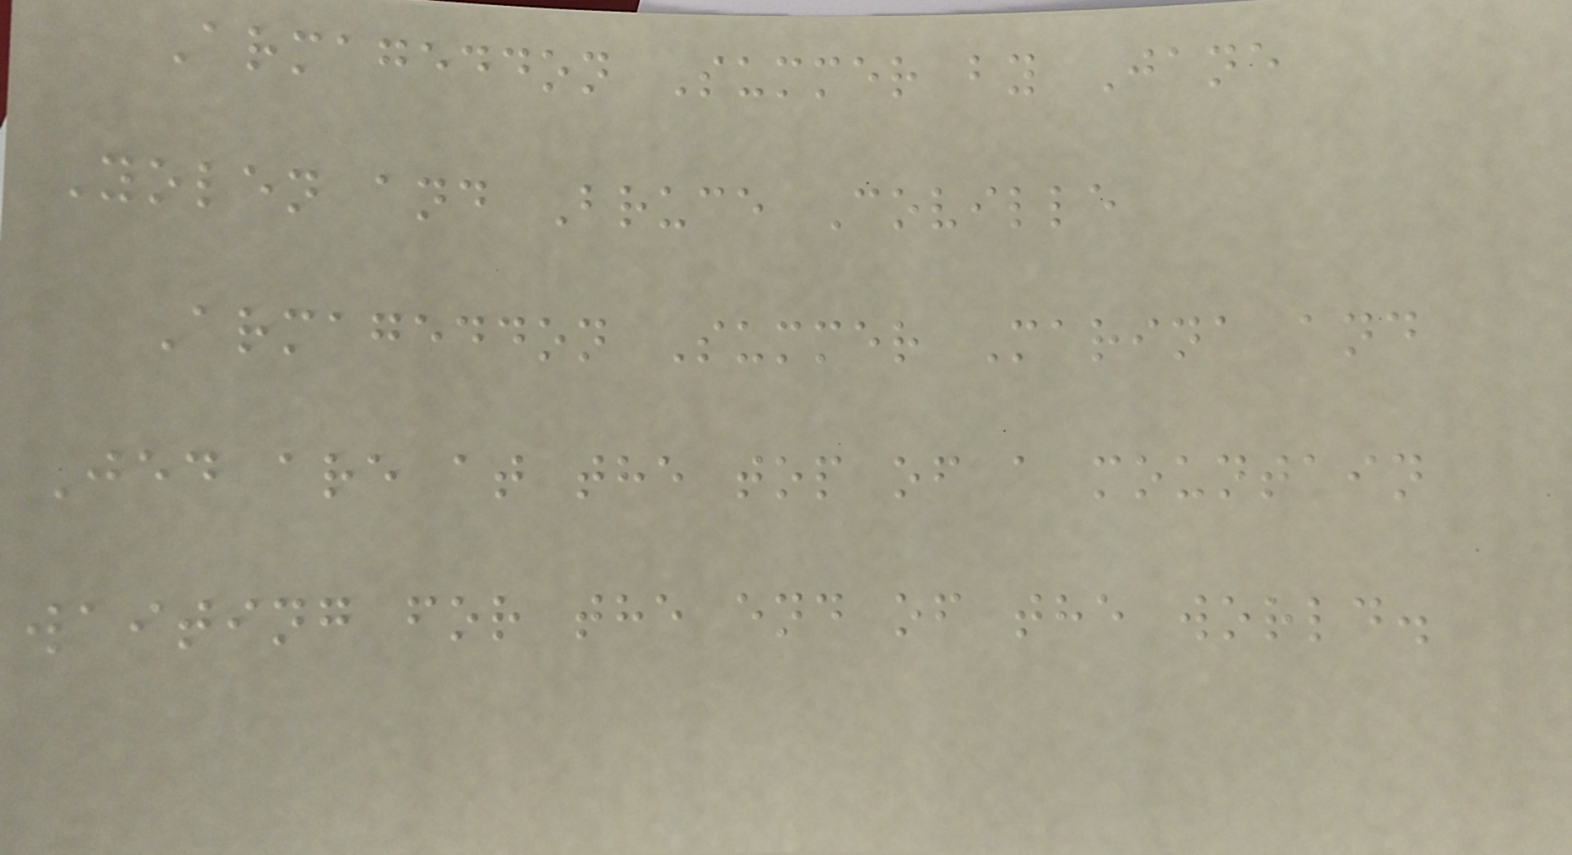Armageddon Summer by Jane
Yolen and Bruce Coville
Armageddon Summer Marina and
Jed are at the top of a mountain
waiting for the end of the world.
